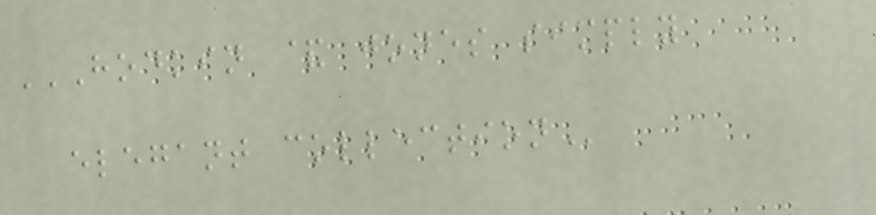HODKIN & JONES SIMPLY
ELEGANT COLLECTION
